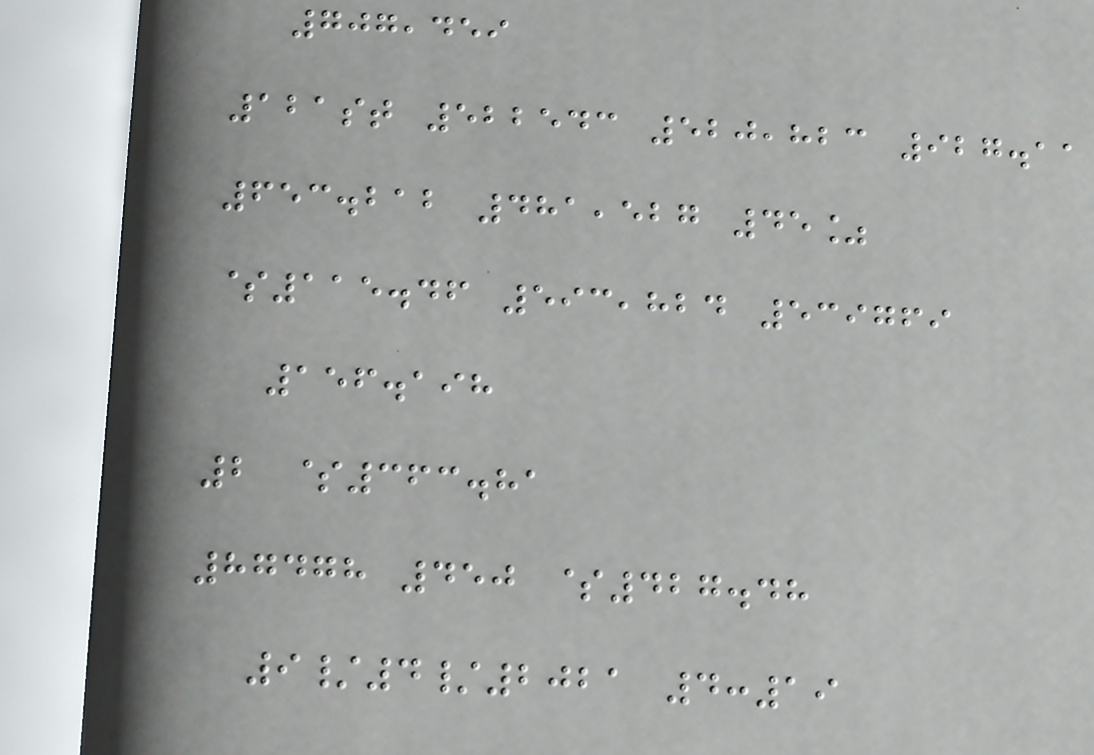707,459
121st 522543 520,823 927.11
653.212 481,527 45%
$115.46 593,824 539769
156.198
2 $363.81
87478 450 $427.48
9/4/2021 4:19
